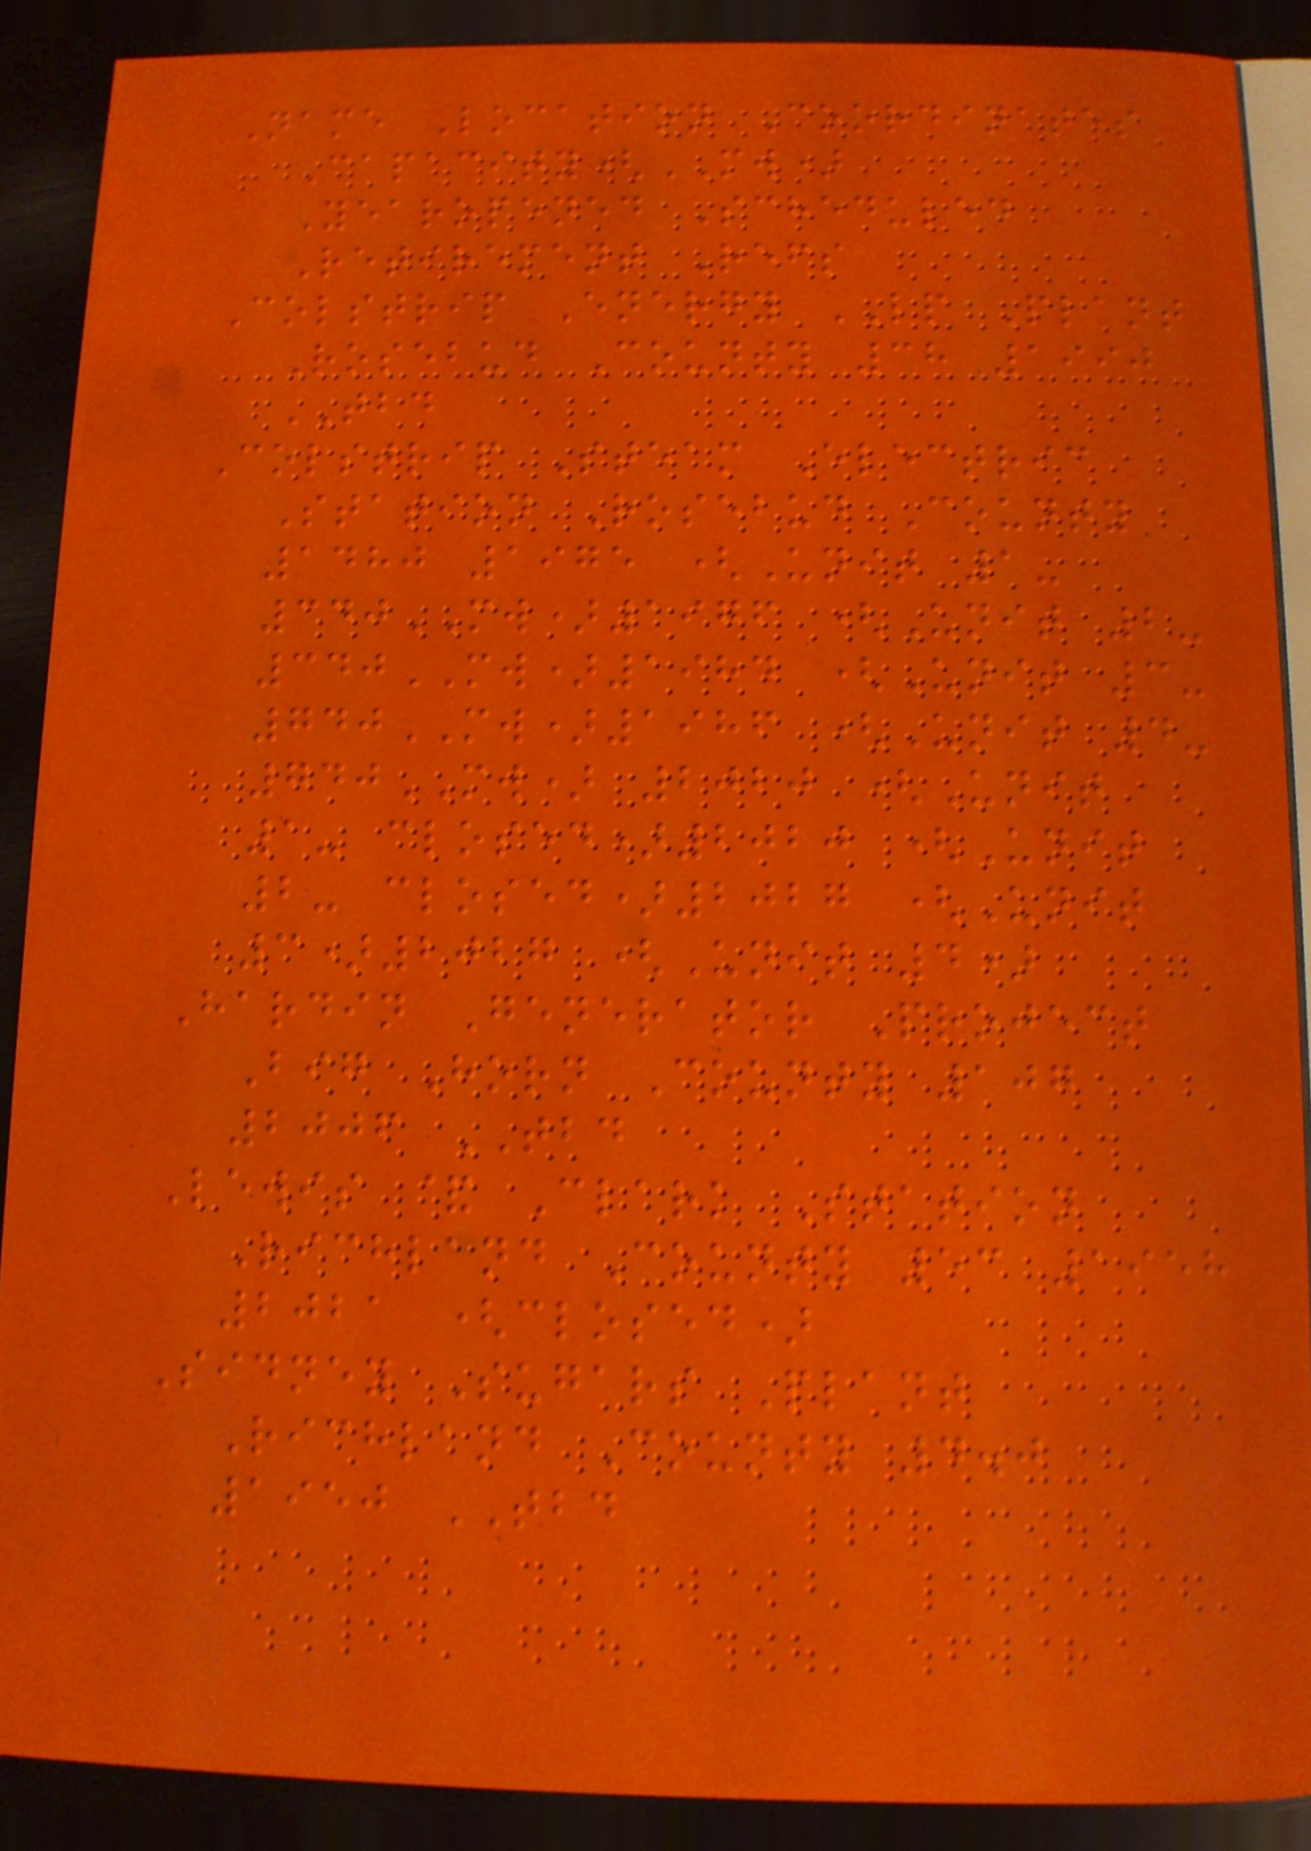Name Location Coordinates
Capacity(MW)
Yearopened Scheduled
Retirement Refs
Colstrip Energy LP Plant
Rosebud County 38 1990
TBD
Colstrip Steam Electric
Station Rosebud County
1480 1975 (Unit 1-
340MW)1976 (Unit 2-
340MW)1984 (Unit 3-
740MW)1986 (Unit 4-
740MW) 2020 (Unit
1- closed)2020 (Unit
2- closed)2027 (Unit
3)2027 (Unit 4)
Hardin Generator Project
Big Horn County 107
2006 TBD
Lewis & Clark Station
Richland County 53 1958
2021 (closed)
Sidney Sugars Plant
Richland County 4.0
1950 TBD
